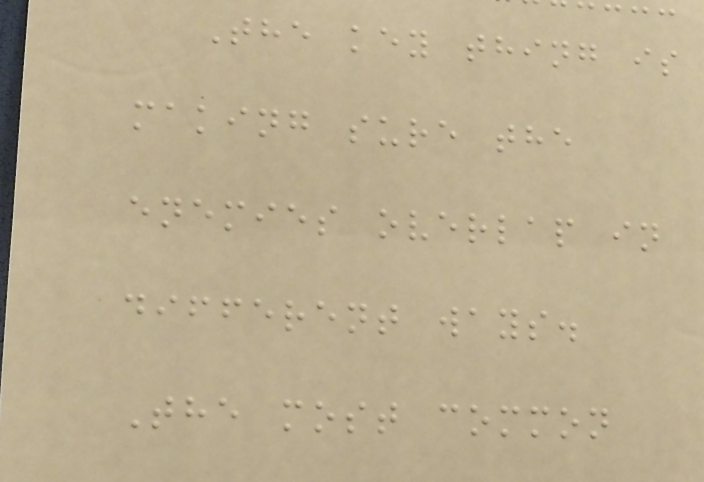The key thing is
making sure the
enemies overlap in
different ways.
The most common
